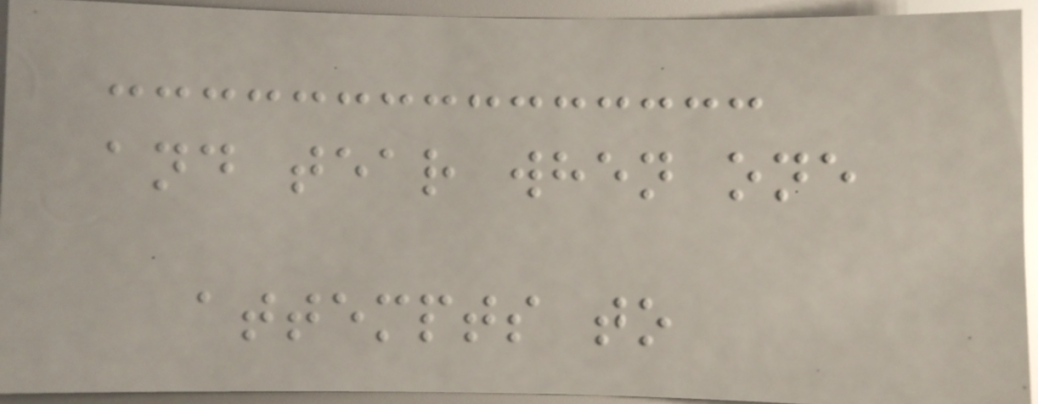and tear when one
attempts to
